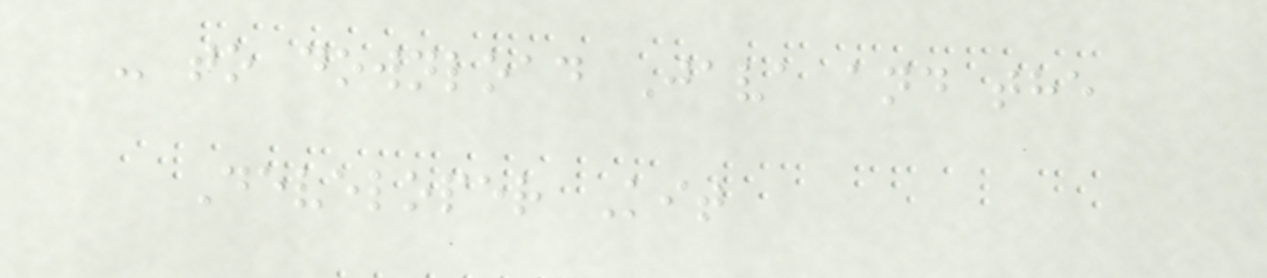- to download Java and the
Developer Kit
